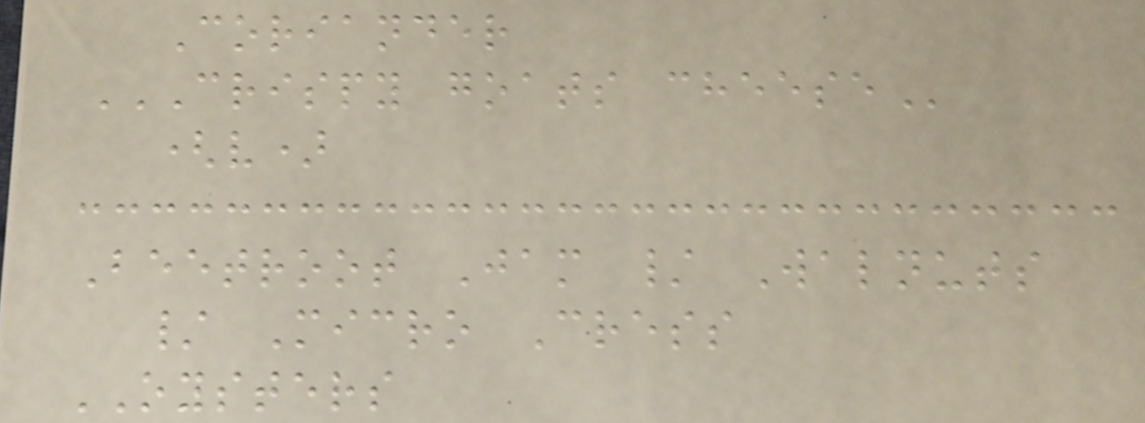Coriander
CRISPY GOATS CHEESE
(v)
Beetroot Jam / Walnuts
/ Micro Cress
OYSTERS
